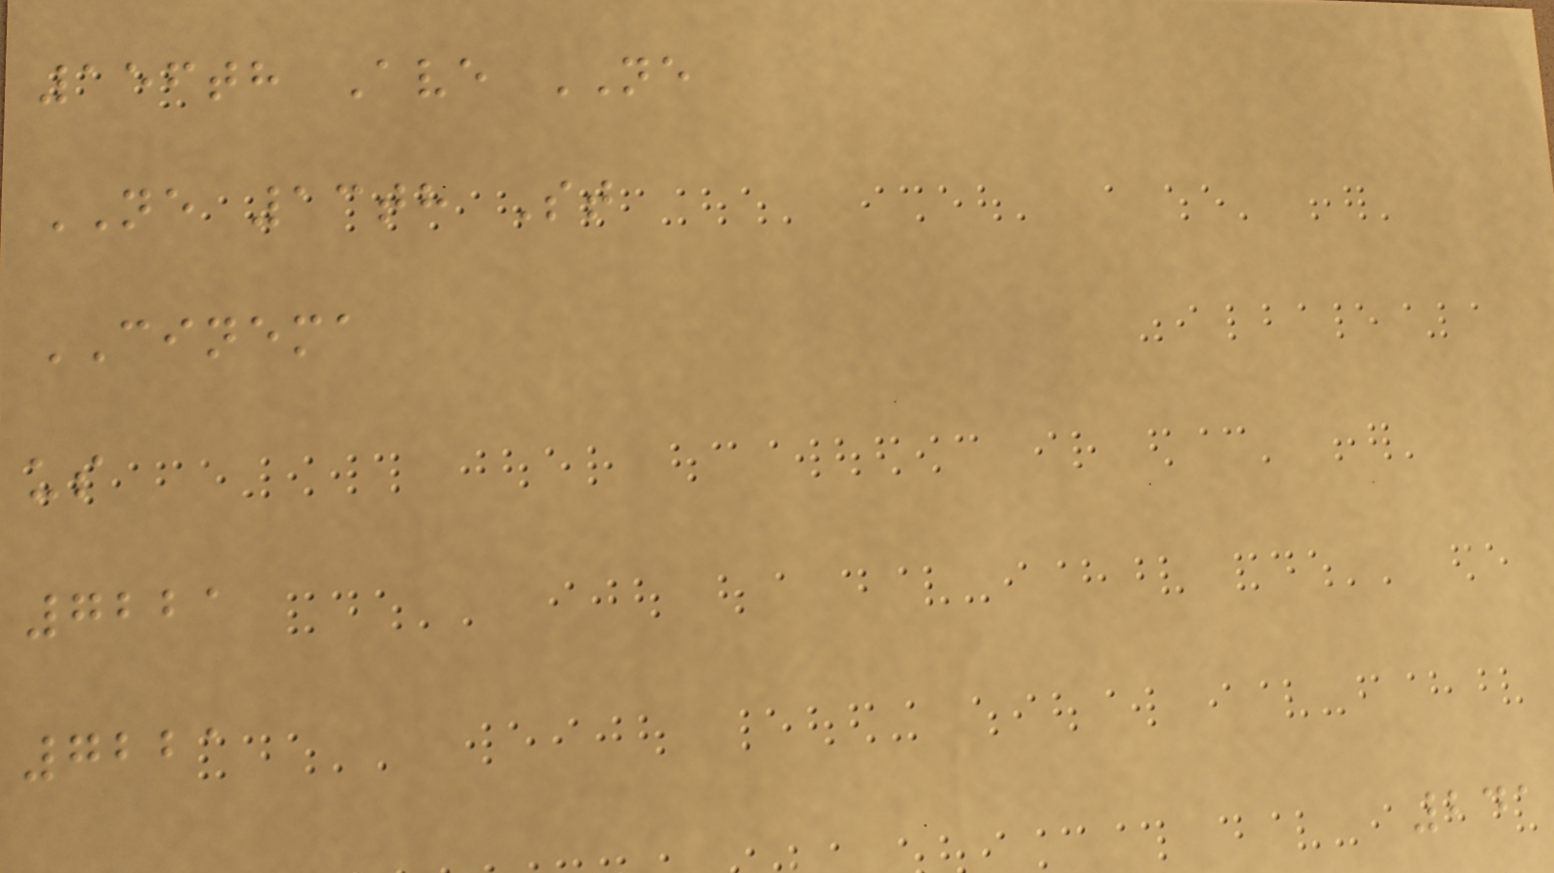156th Ave NE
NE 13th St
CINEMA
us
7221
7221
241
